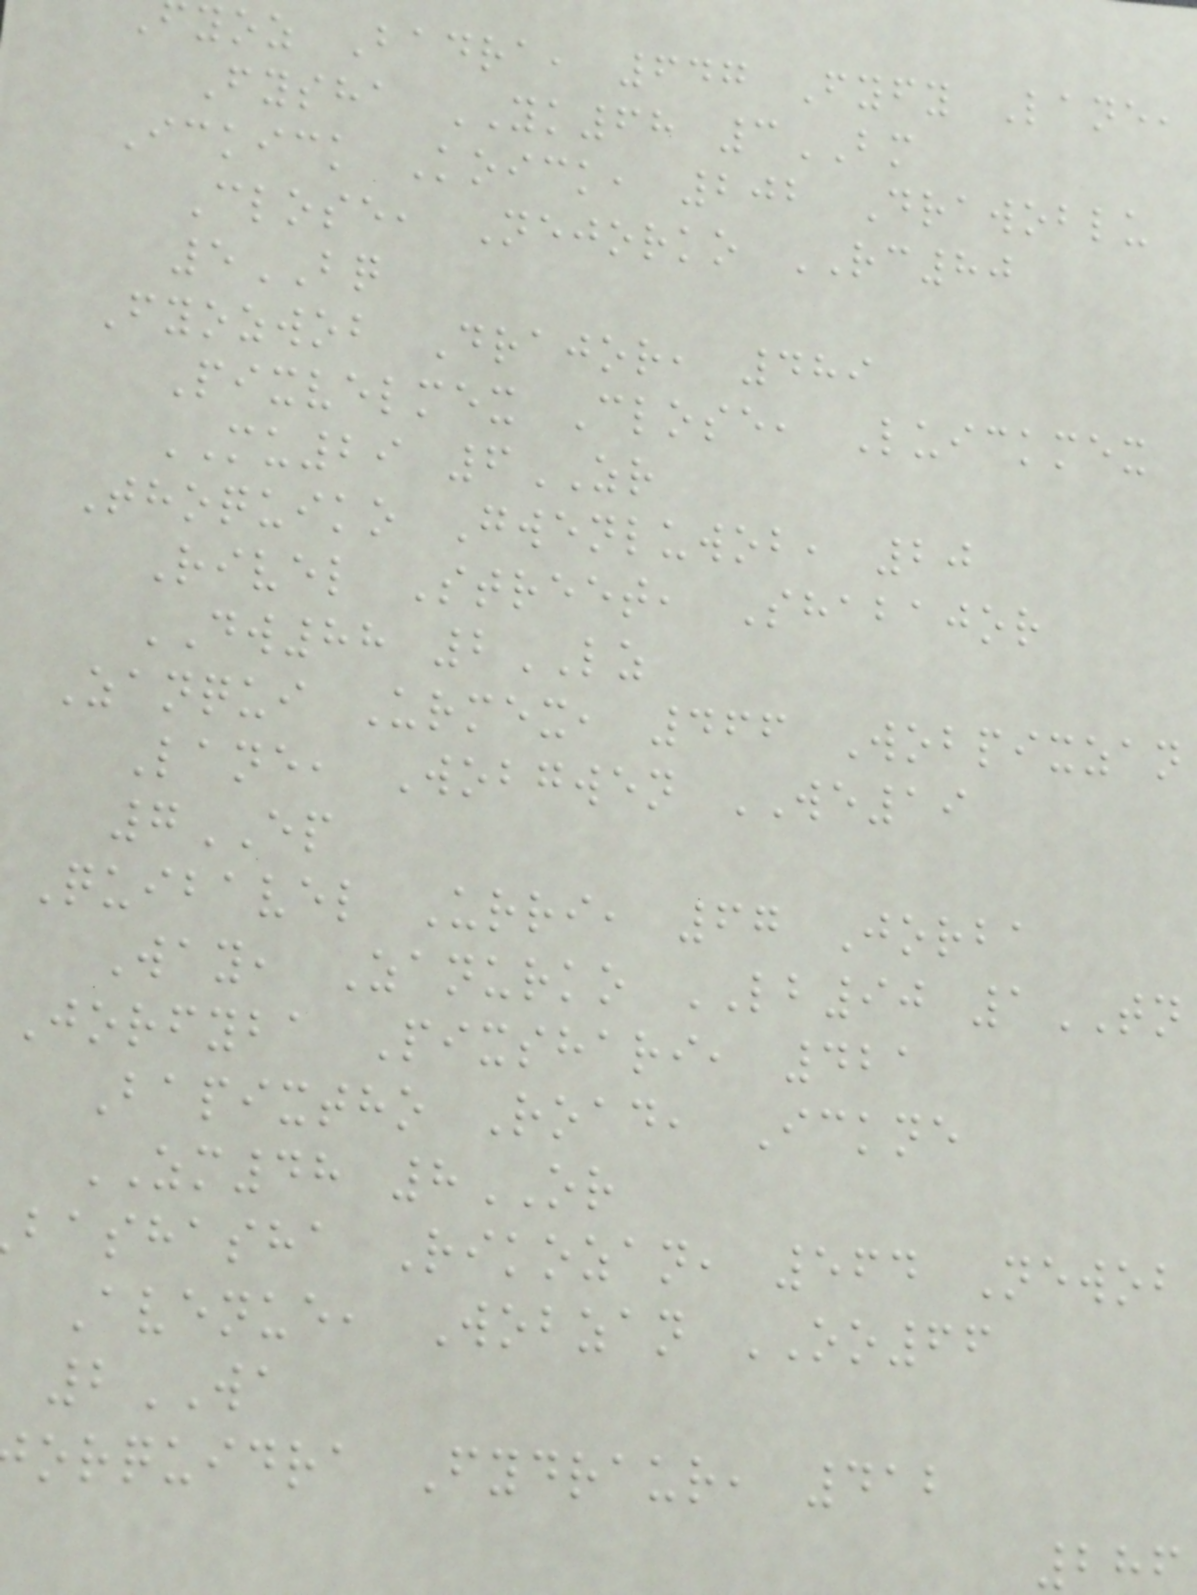yoz Badra, 647 Fyfy Lane,
Fysha YK68 3BM
Ickick Koick, 202 Drawoblu
Close, Nejorko RC80
5BQ
Fyozwob Drajor, 489
Pixvelmex Close, Luickmex
MU29 6ZR
Thoquiko Gwenluwob, 20
Rivel Street, Shabajor
DW88 2LZ
Zanqui Urmex, 466 Wobpixzan
Lane, Wobgwen WE19
7EP
Quibavel Urri, 67 Jorba
Way, Zanurko LB90 1TN
Jorfyba Pixshari, 421
Bapixtho Road, Ickne
ZM48 8OR
bashasha Rikozan, 564 Newob
Avenue, Wobzan OO66
2WA
orquidra Fydraur, 412
286
